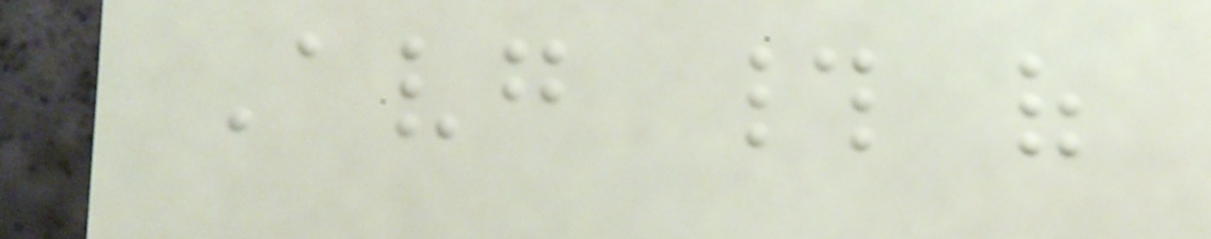Avg # of
